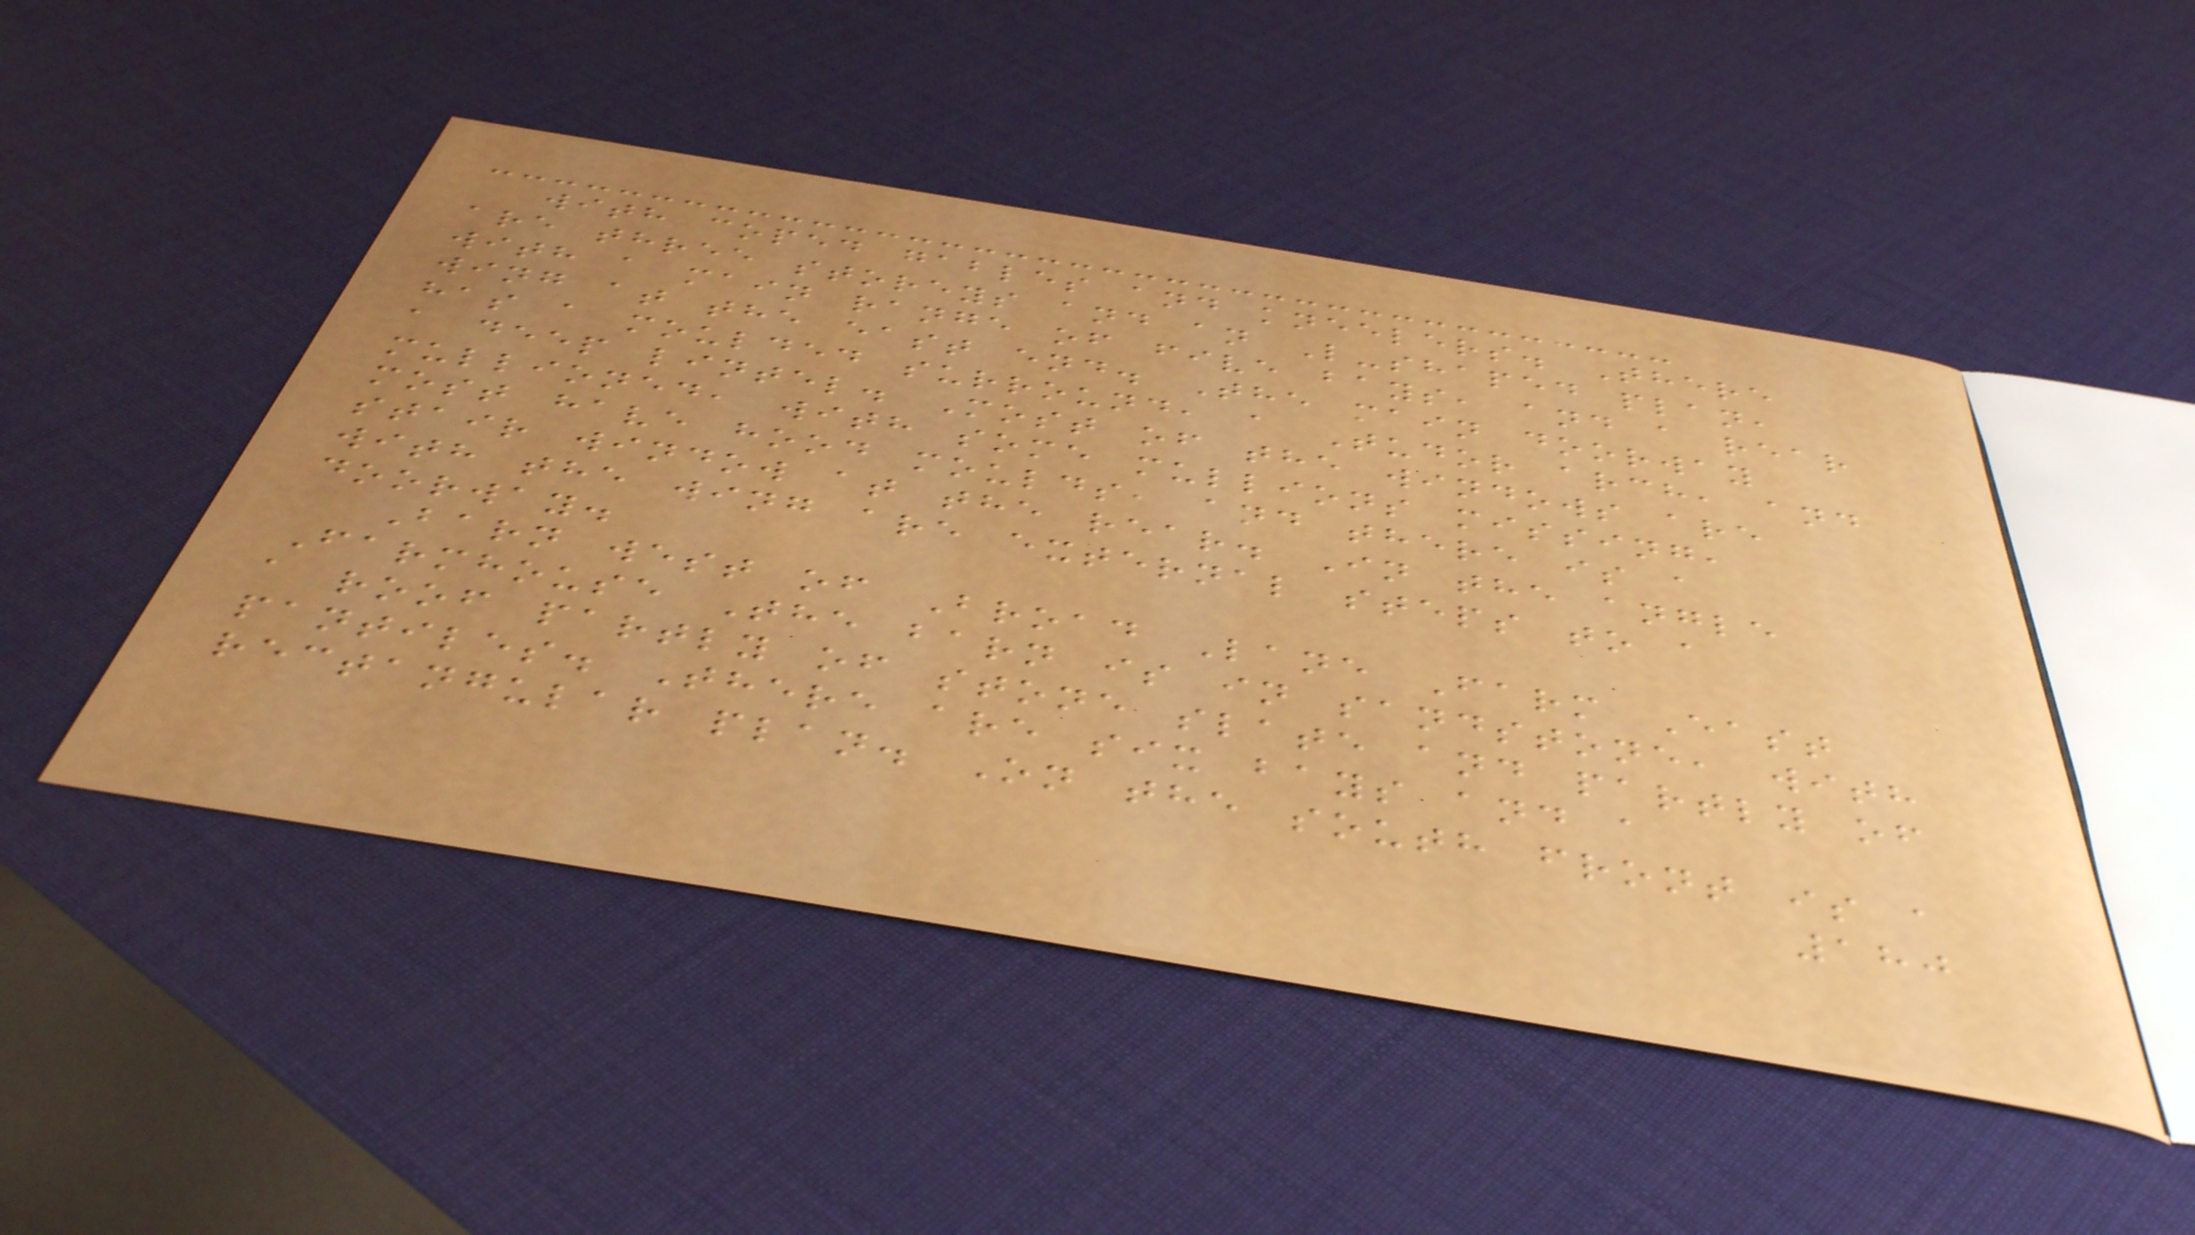with coped gables and kneelers. There
are three storeys and an L-shaped plan,
with a main range of five bays, and a rear
wing at the east end. The main doorway
has a moulded surround, a Tudor arch, and
a deep lintel. Most of the windows are
mullioned, with some mullions missing,
most have hood moulds, and there is a
stair window at the rear. In the angle
with the wing are external steps to a
doorway.
Barn west of Broad Lane Farm East
Farmhouse The barn is in sandstone, with
a roof partly of stone slate and partly of
pantiles. There are six bays and a
rectangular plan. On the south front is a
180
